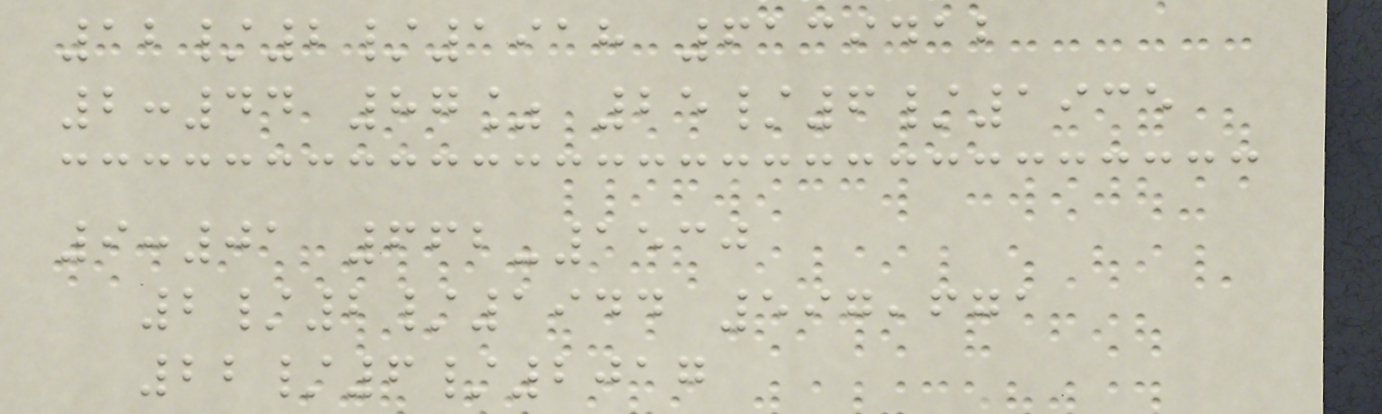12/2/1918 6139412
2:44 87% 25/6/1935
9:01 662-1530
2/2/1944 597,671
22/6/2017
